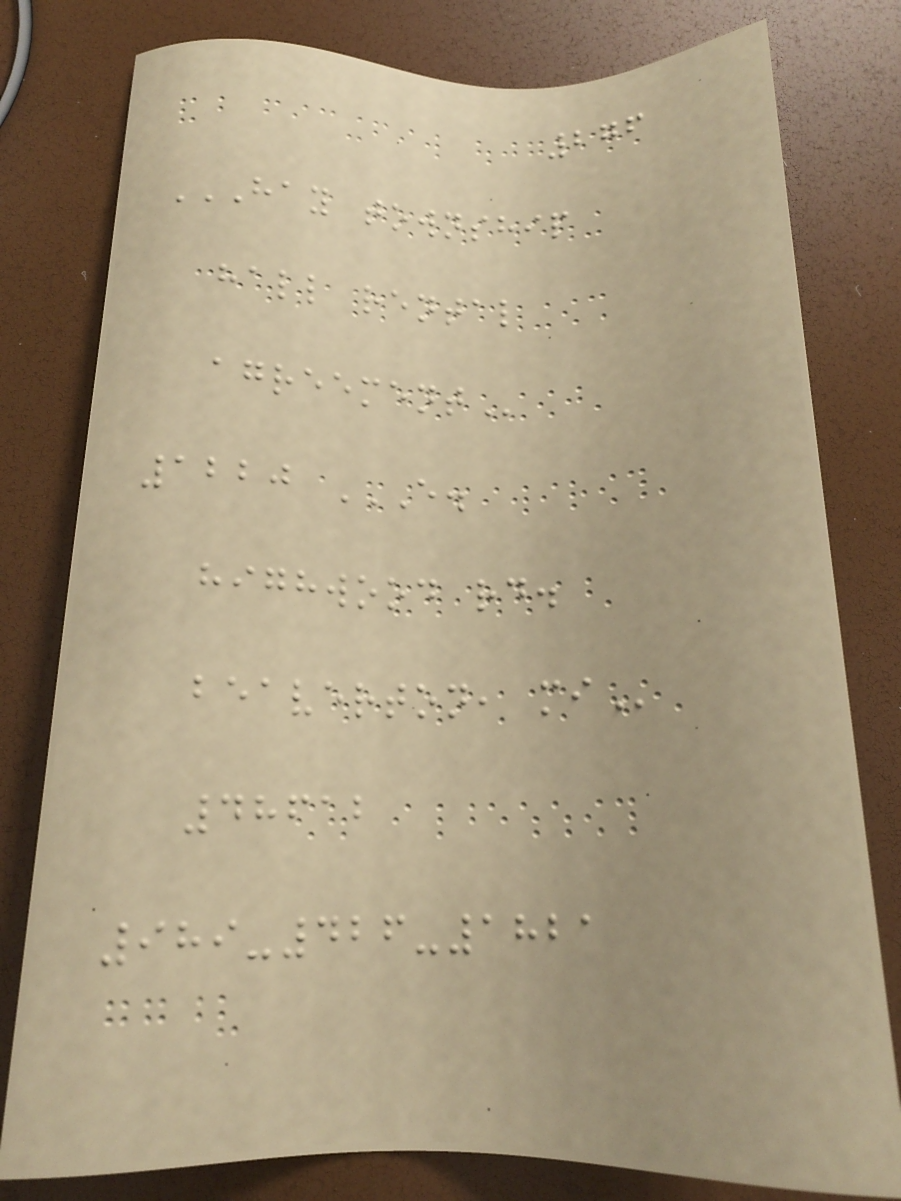276
HAY TOWNSHIP
HALL RENTAL
AGREEMENT
1220 E.
HIGHWOOD RD.
BEAVERTON, MI
48612
989-426-1821
